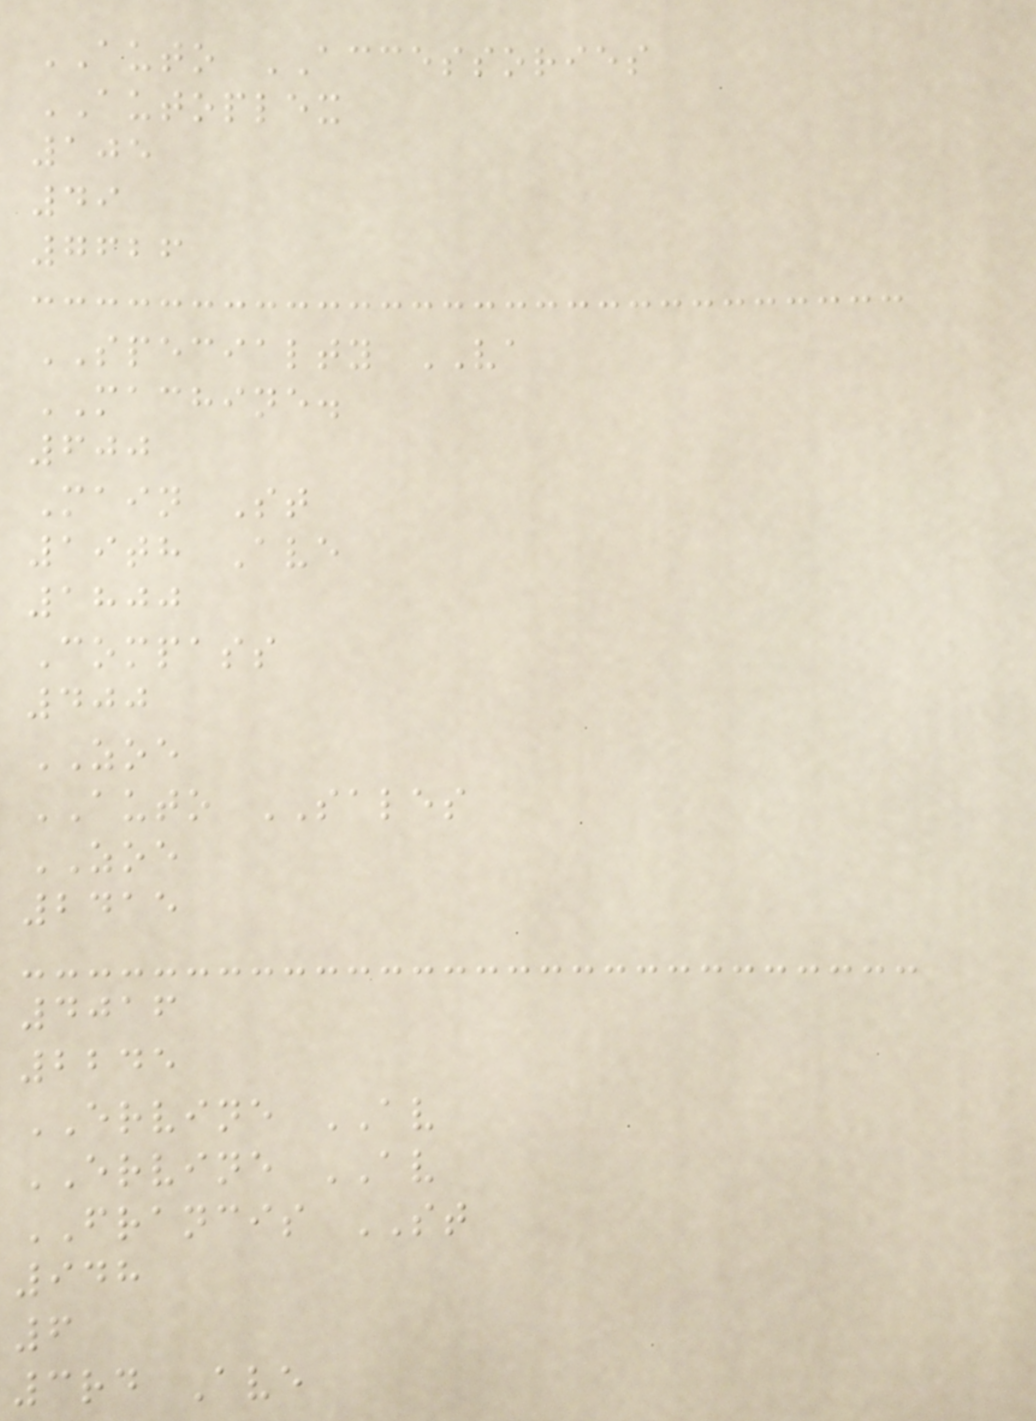AUTO ACCESSORIES
AUTOPLEX
105
49
7626
SPECIALTY VA
MACHINE.
600
Main St
19th Ave
1800
Compass
400
ZOE
AUTO SALES
ZOE
2415
4016
2245
ERVINE AV
ERVINE AV
FRANCIS ST
948
6
3rd Ave
